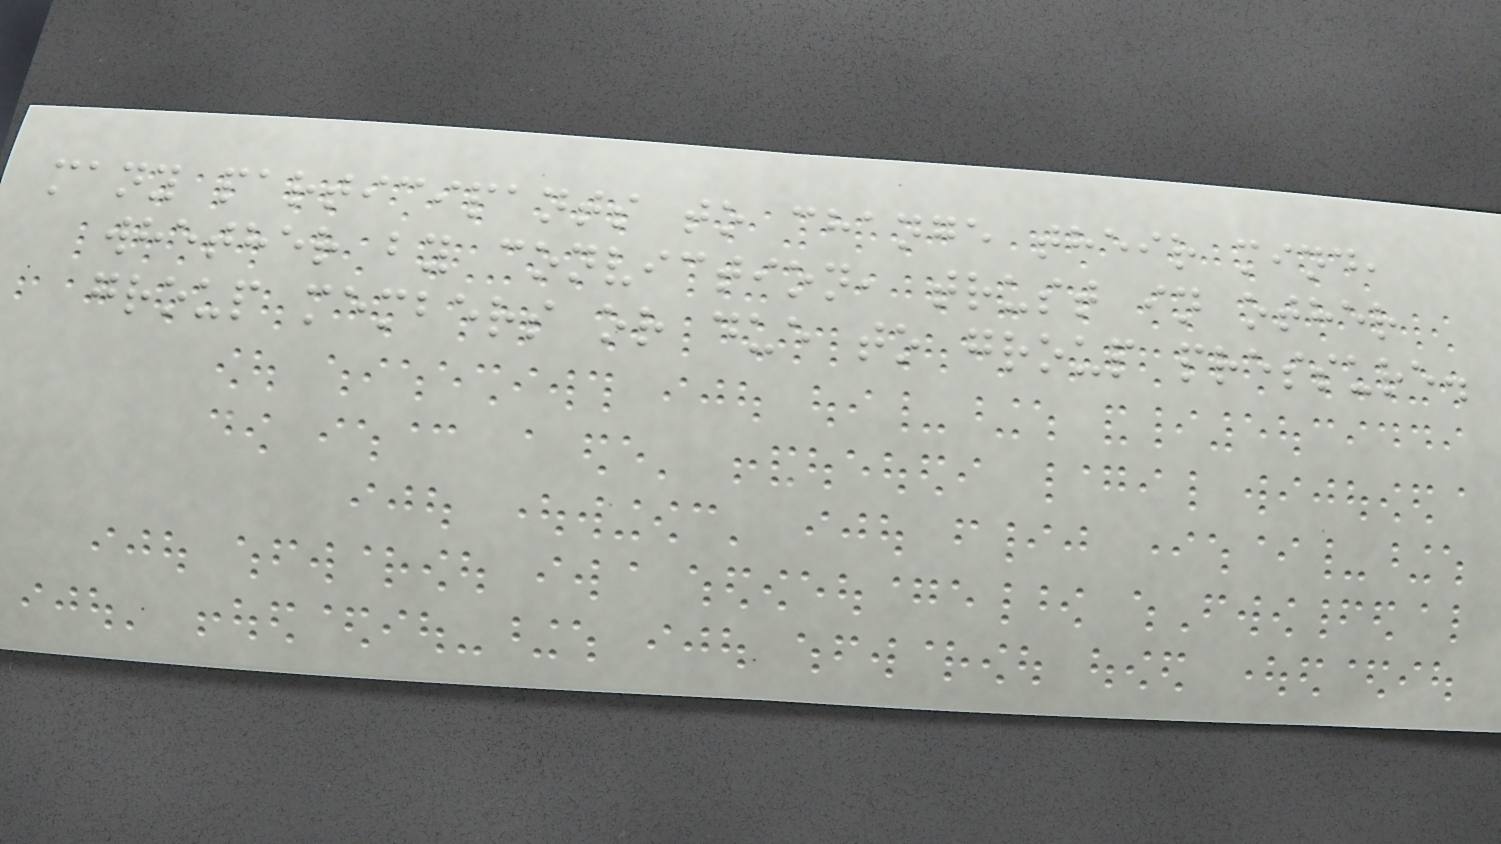many participants to change their mind,
whether by conviction, trust in other
group members or due to group pressure.
